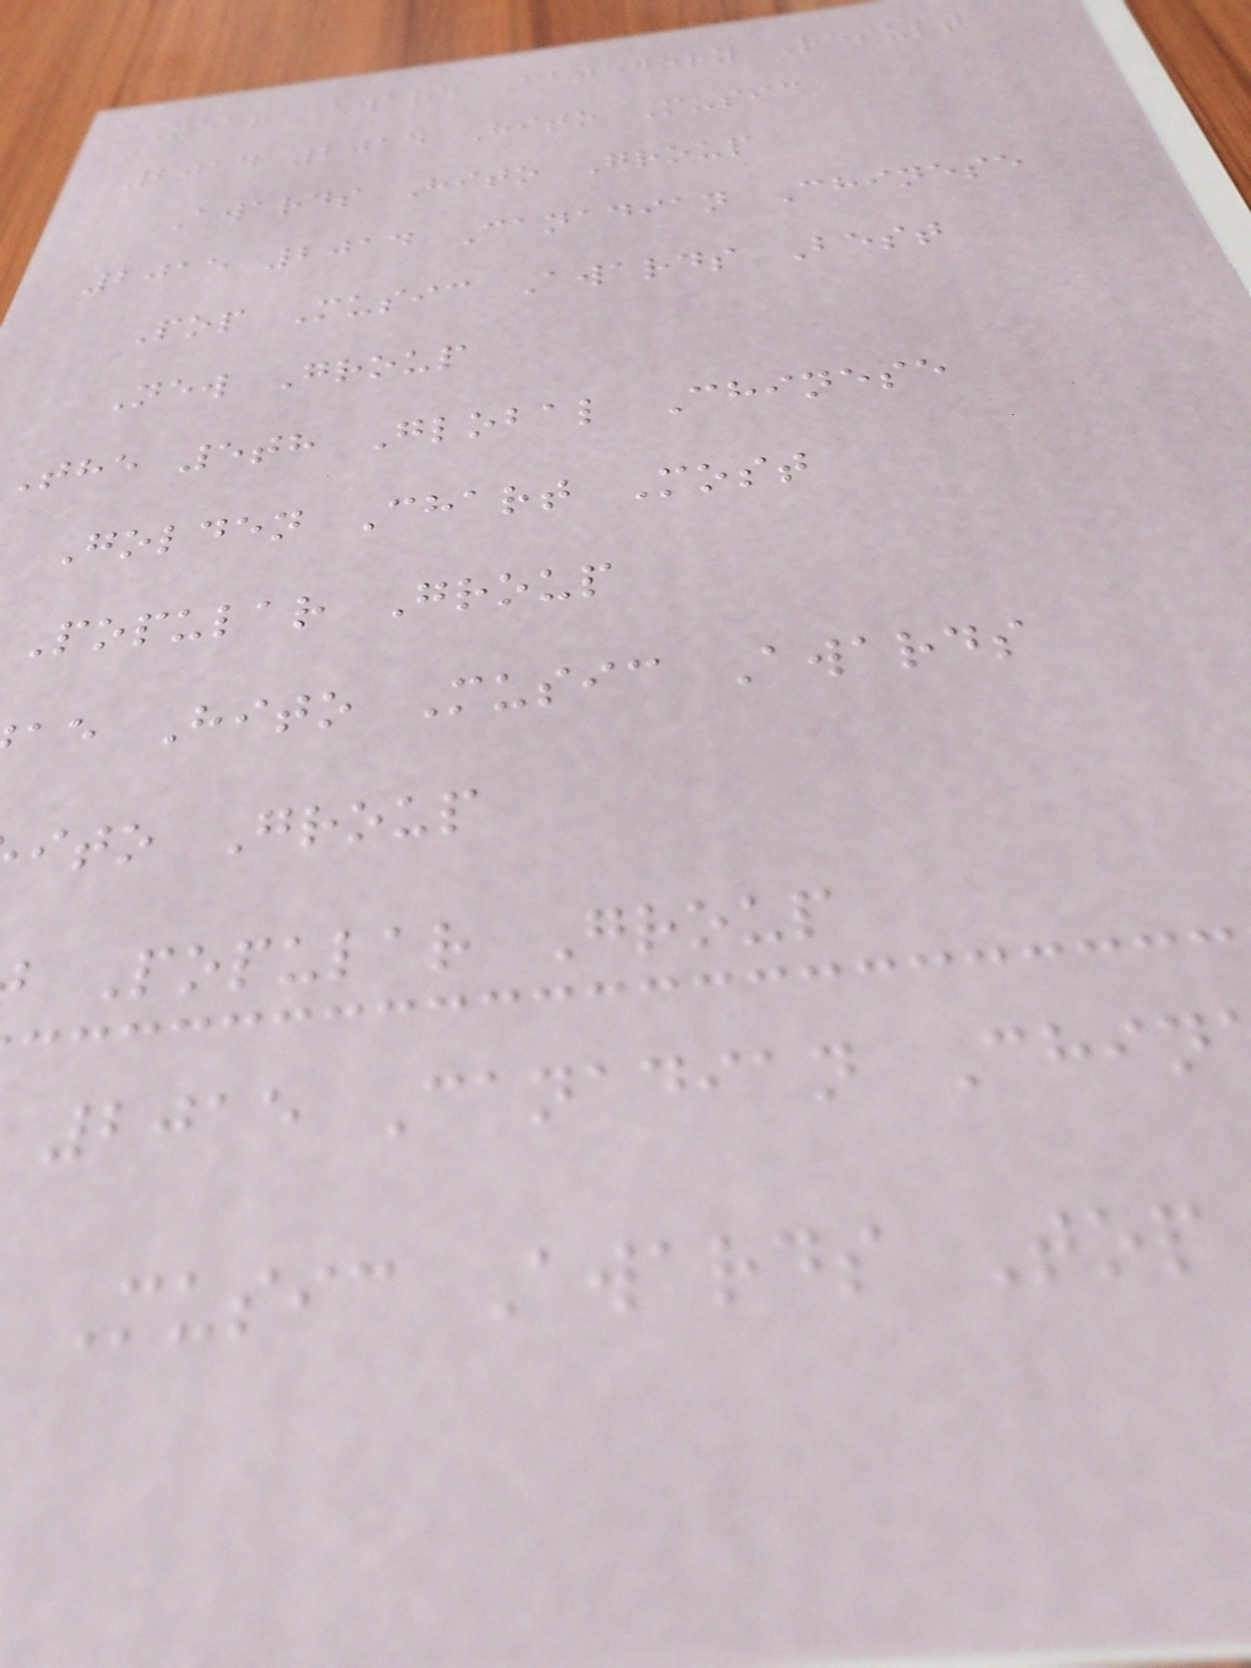Year Award Category Result
2014 2014 Hito Music
Awards Hito Group
2015 2014 Canadian Chinese
Pop Music Awards Best
New Group
The 5th Global Chinese
Golden Chart Most
Popular Group
ae Hito Music Awards
ito Group
Popular Group
2015 Canadian Chin
Music Awards Top
